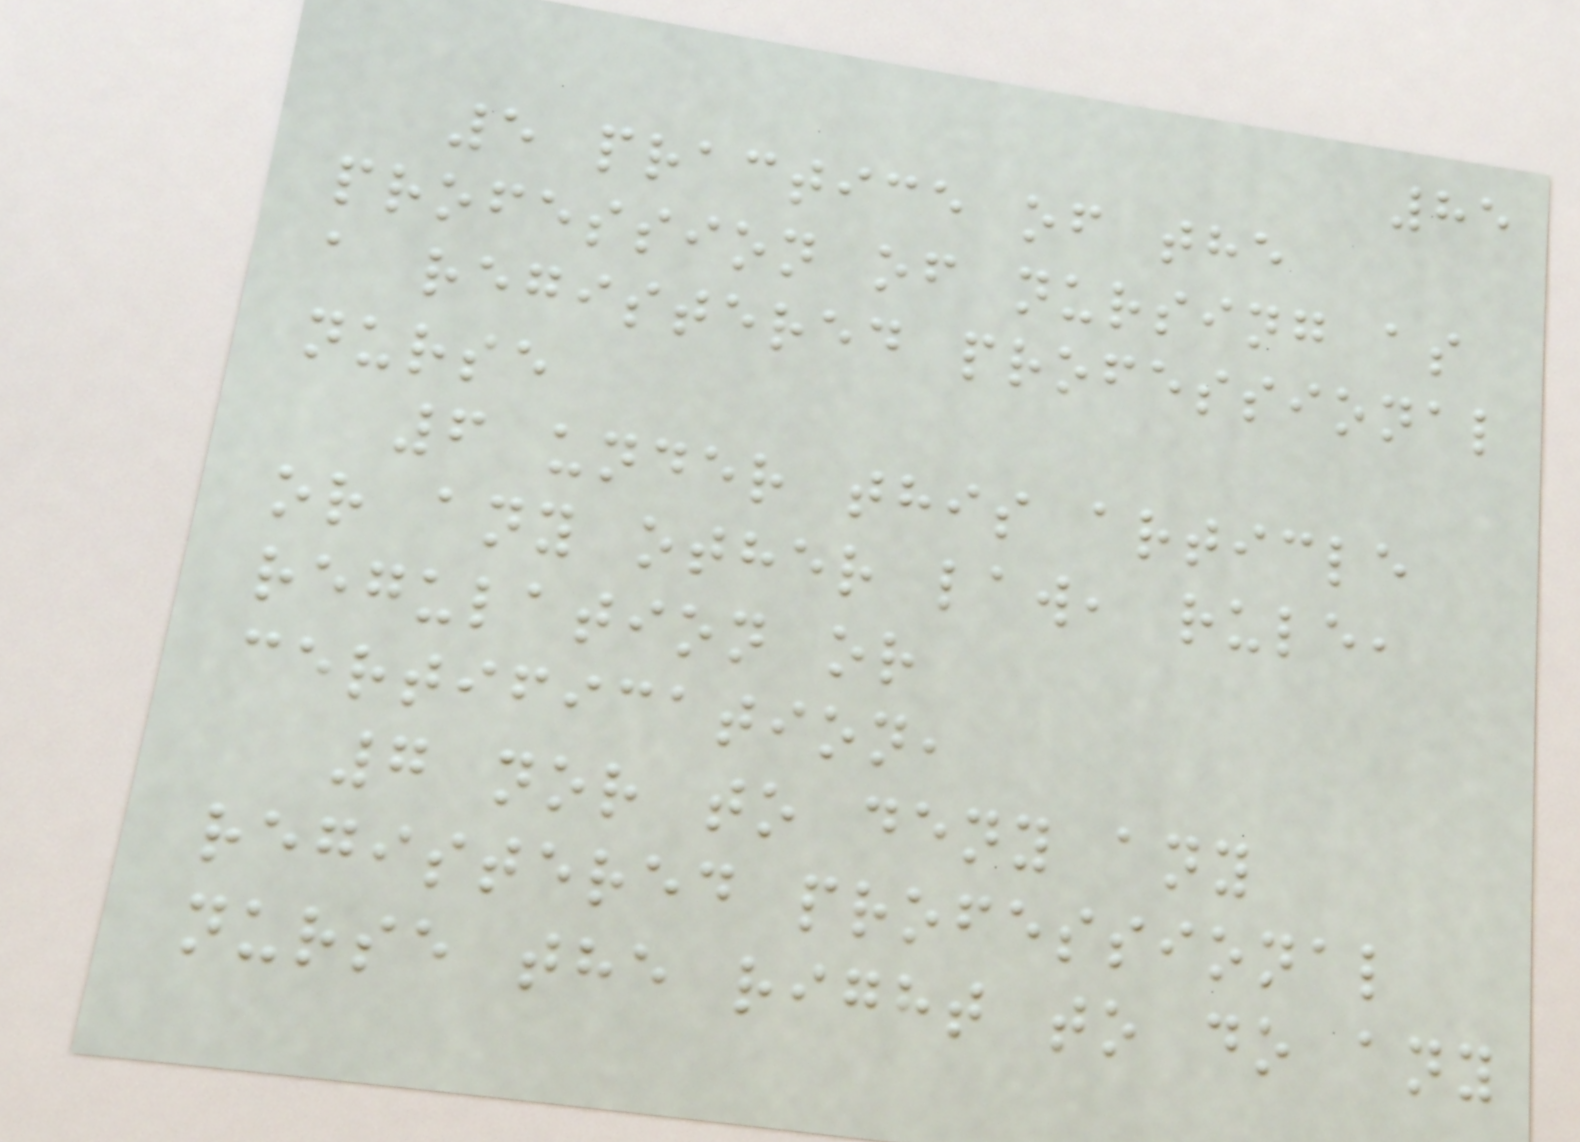85
5 practice of the
profession of nursing as
a registered professional
nurse
6 under this article
or any other law, rule,
regulation or
certification,
7 nor to deny any
registered professional
nurse the right to do any
